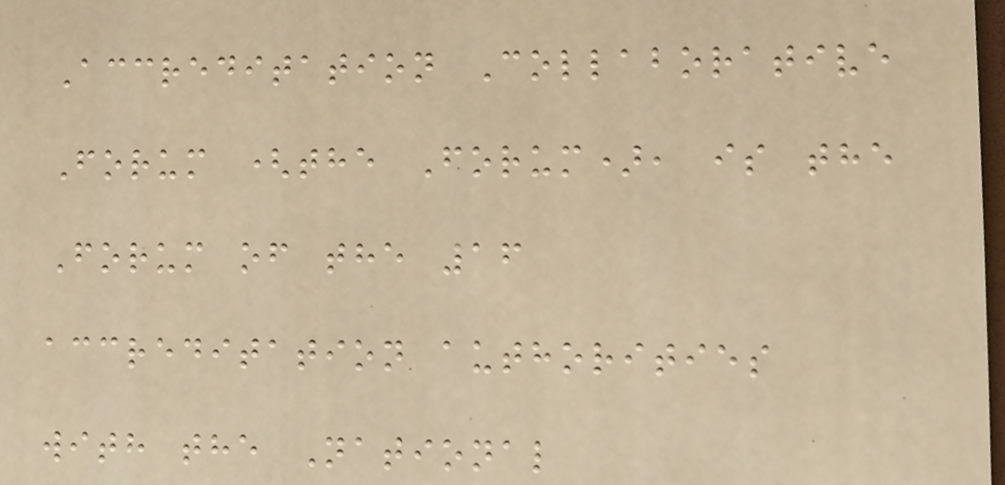Accreditation Collaborative
Forum (the Forum), is the
Forum of the 16
accreditation authorities
with the National
